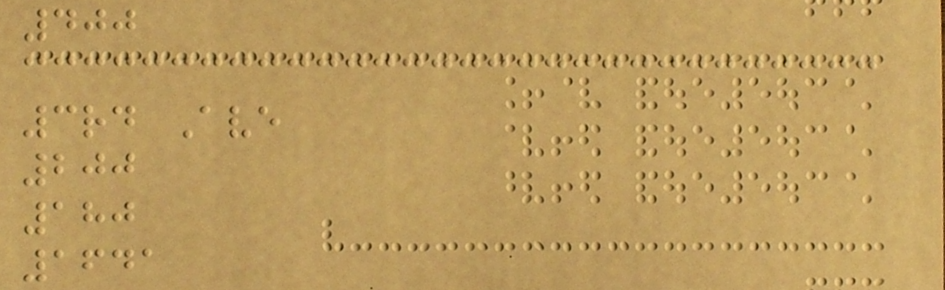400
3rd Ave
200
180
1641
